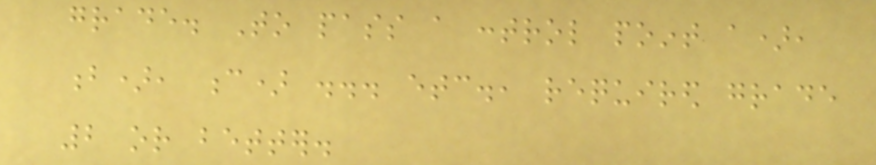grade. To pass a control point a),
b), c) ... etc., required grade
2 or better.
